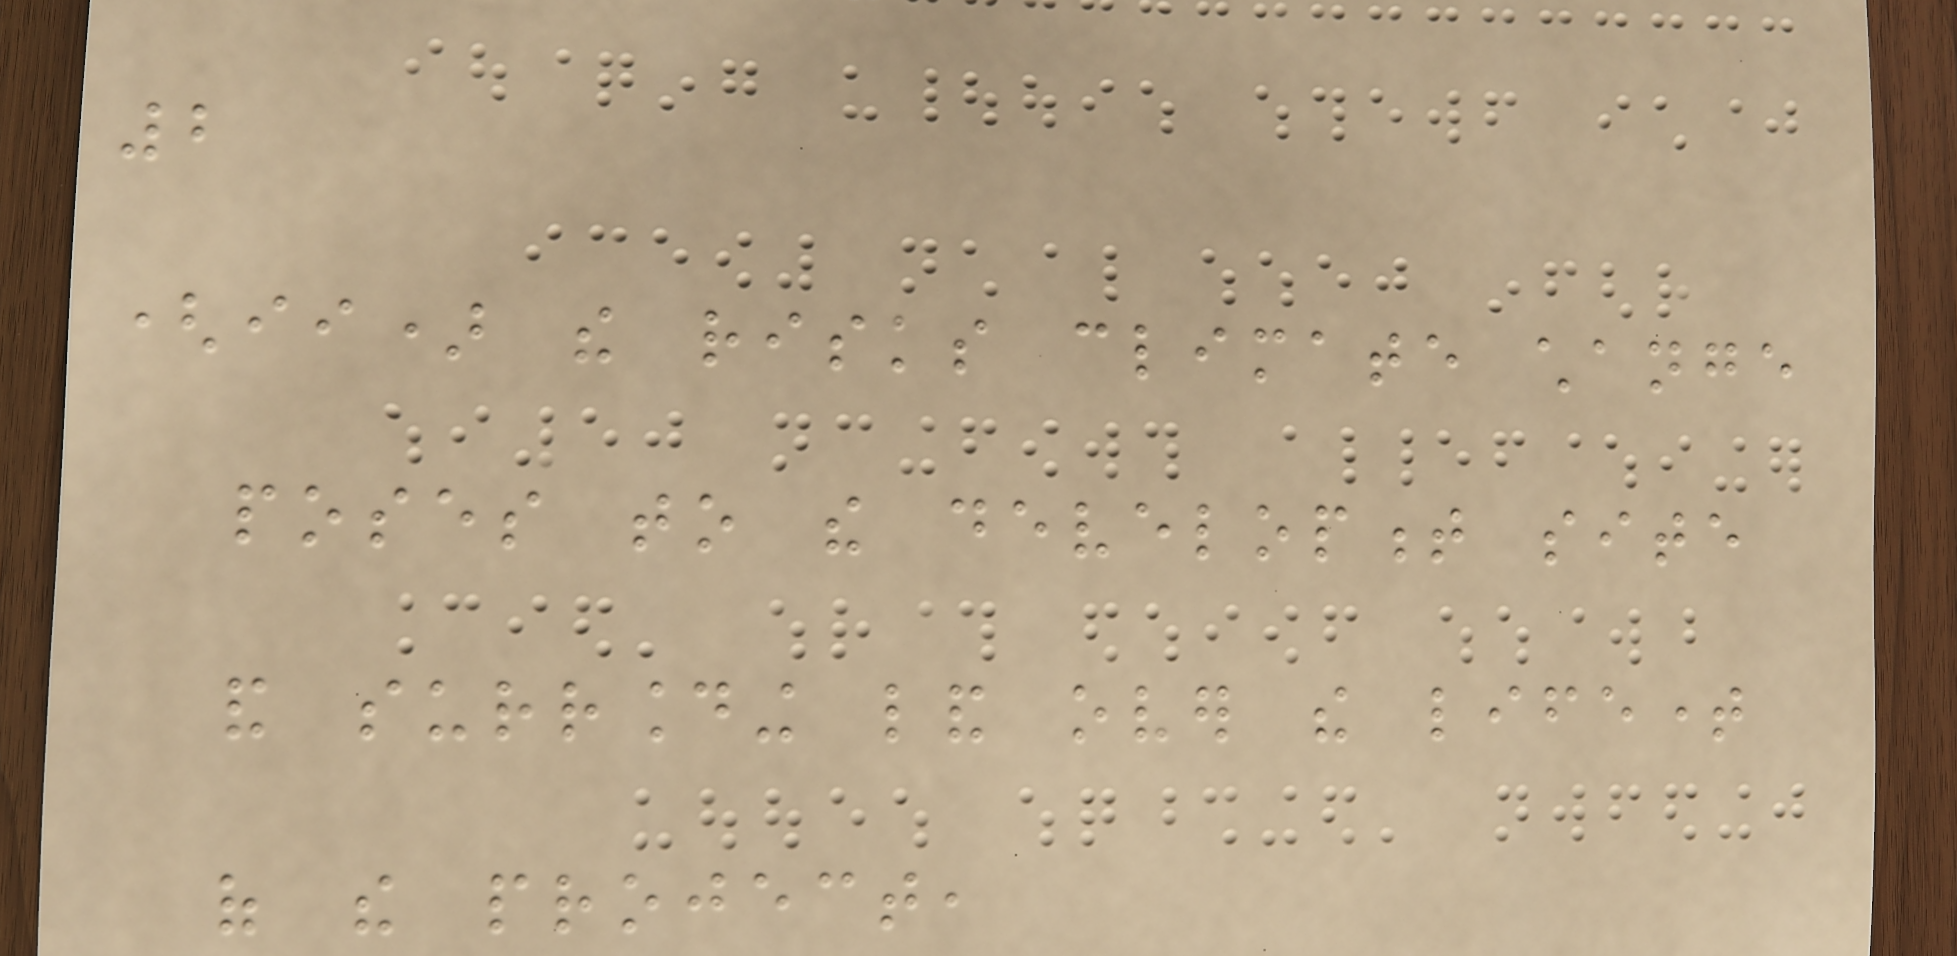2
(ii) the risks climate change
poses to the development site
and surrounding land over the lifetime
of the project,
